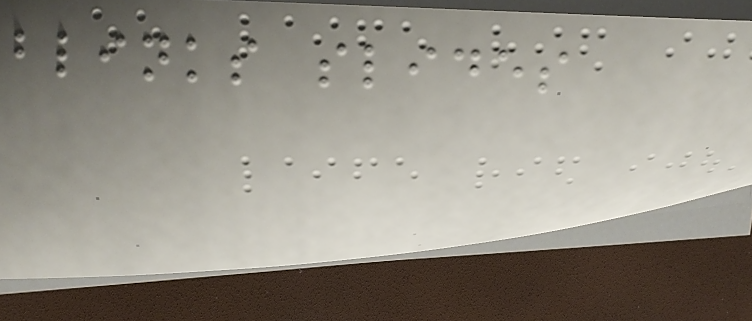blinks slides
